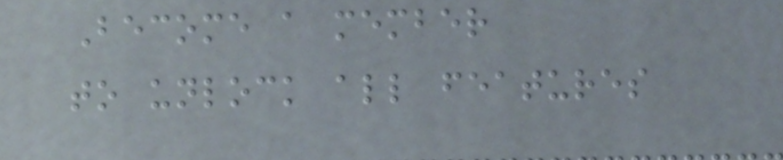Become a member
to unlock all features
